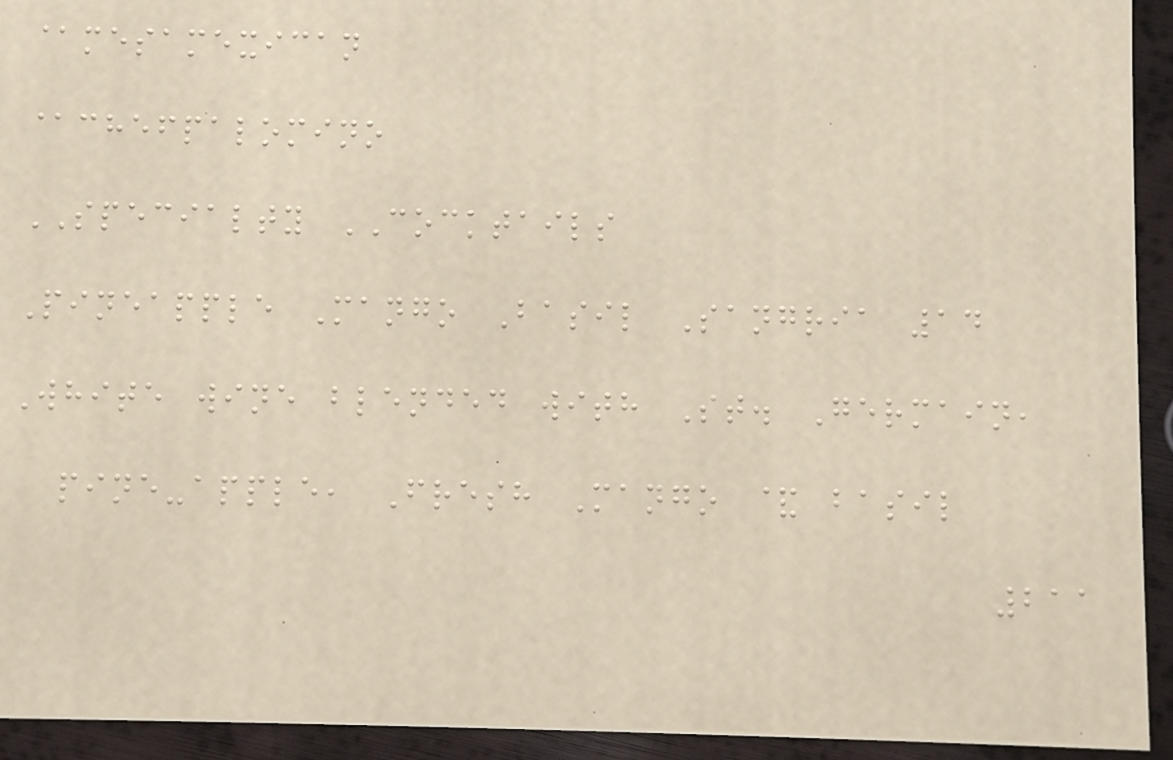@mesamexican
@chefpalomino
SPECIALTY COCKTAILS
Pineapple Mango Basil Sangria 14
White wine blended with St. Germain,
pine-apple, Fresh Mango & basil
211
